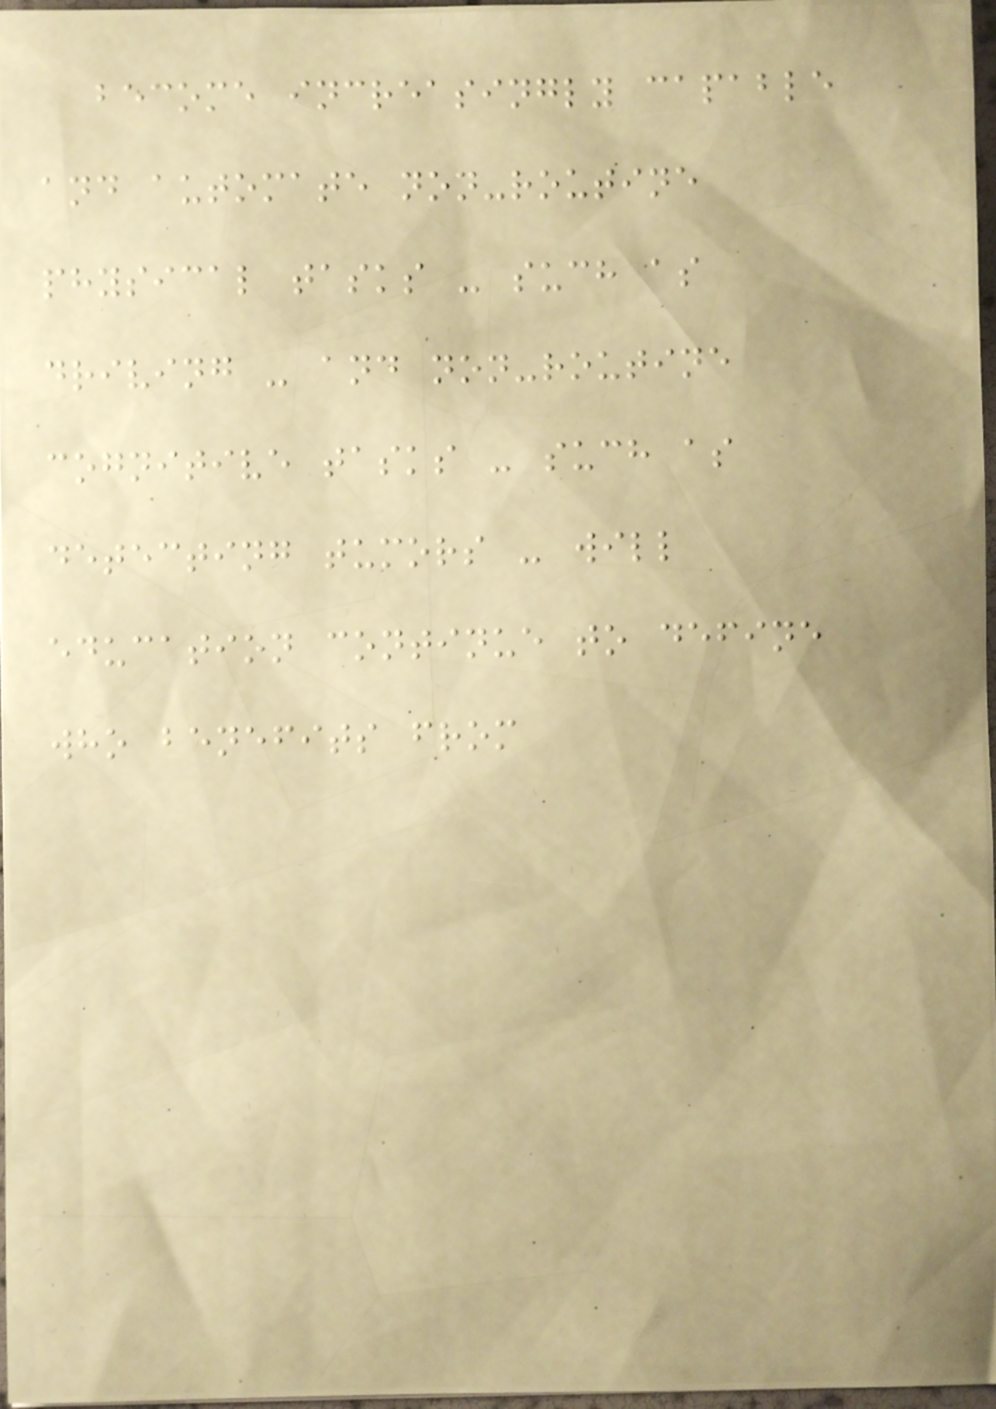become increasingly capable
and automate non-routine
physical tasks - such as
driving - and non-routine
cognitive tasks - such as
detecting tumors - will
education continue to define
who benefits from
